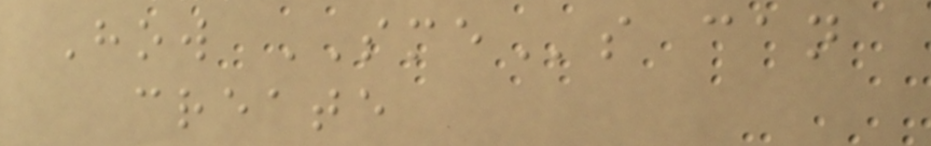How SMEs can
create
